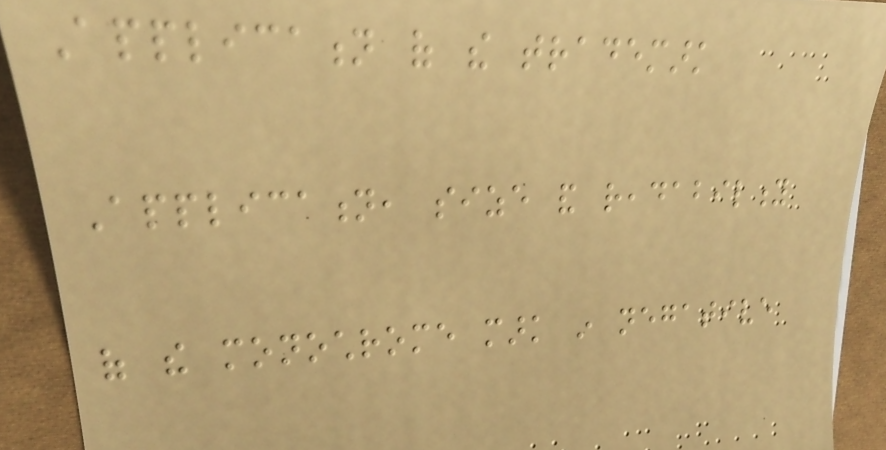Application of the trademark
Application, size and readability
of the monochrome mark in negative
